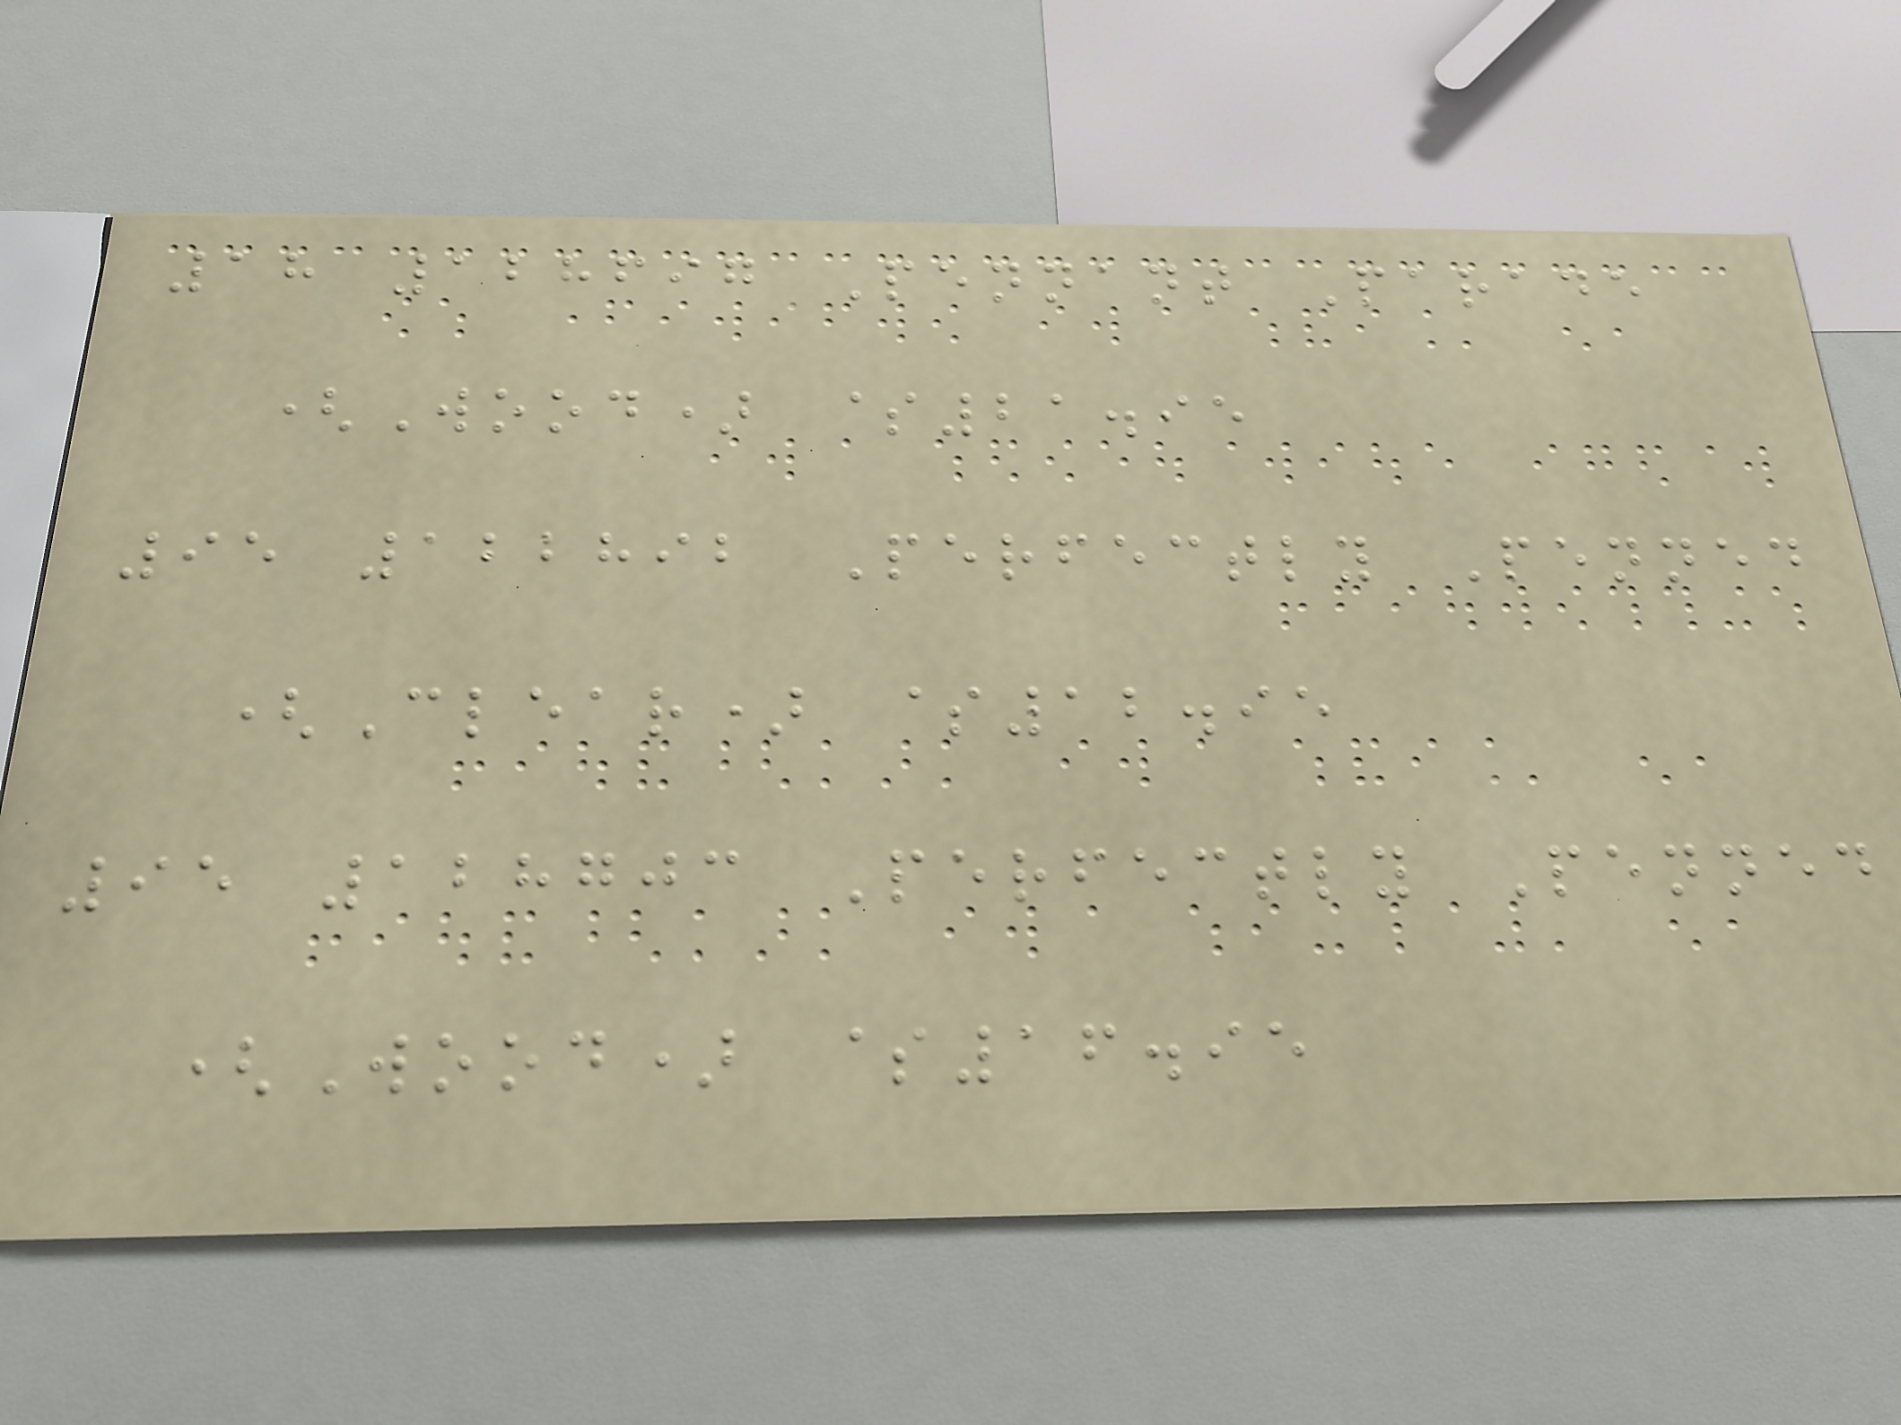18 128697 Pennant Parade
(Wood) $21.95
95 122892 Perfectly Penned
(Clear) $12.95
95 128703 Perfectly Penned
(Wood) $16.95
